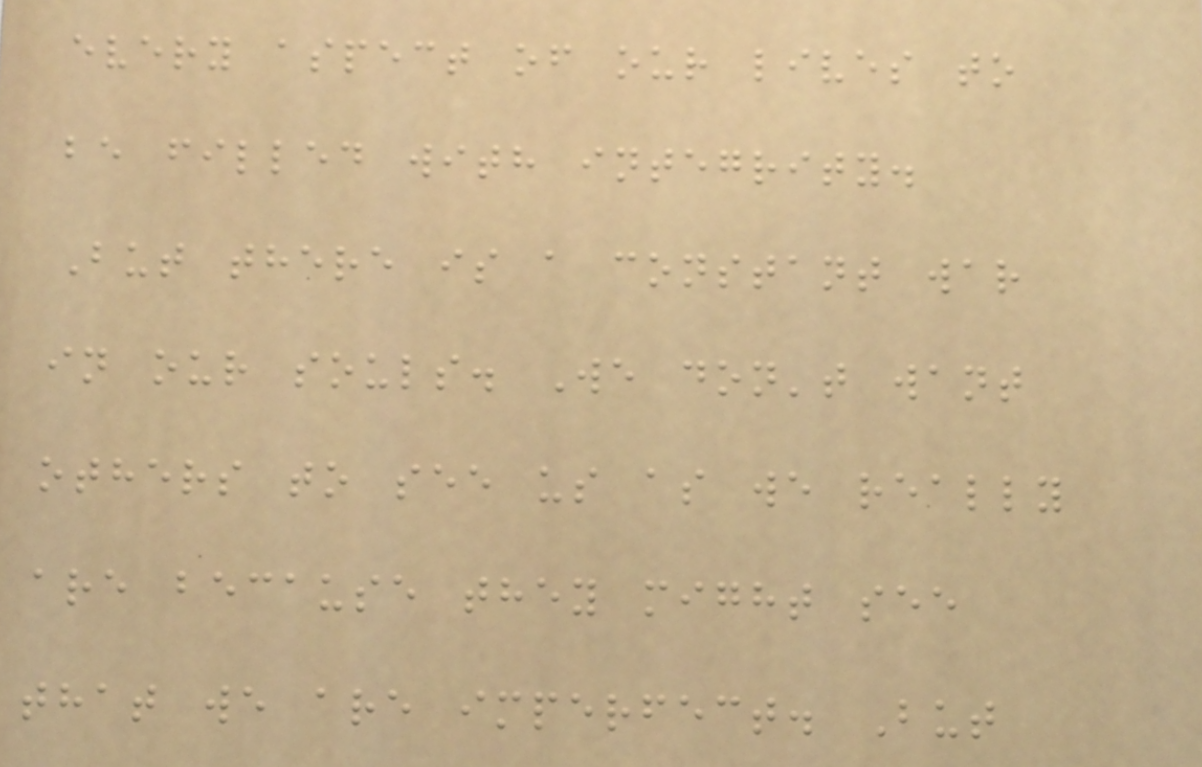every aspect of our lives to
be filled with integrity.
But there is a constant war
in our souls. We don't want
others to see us as we really
are because they might see
that we are imperfect. But
